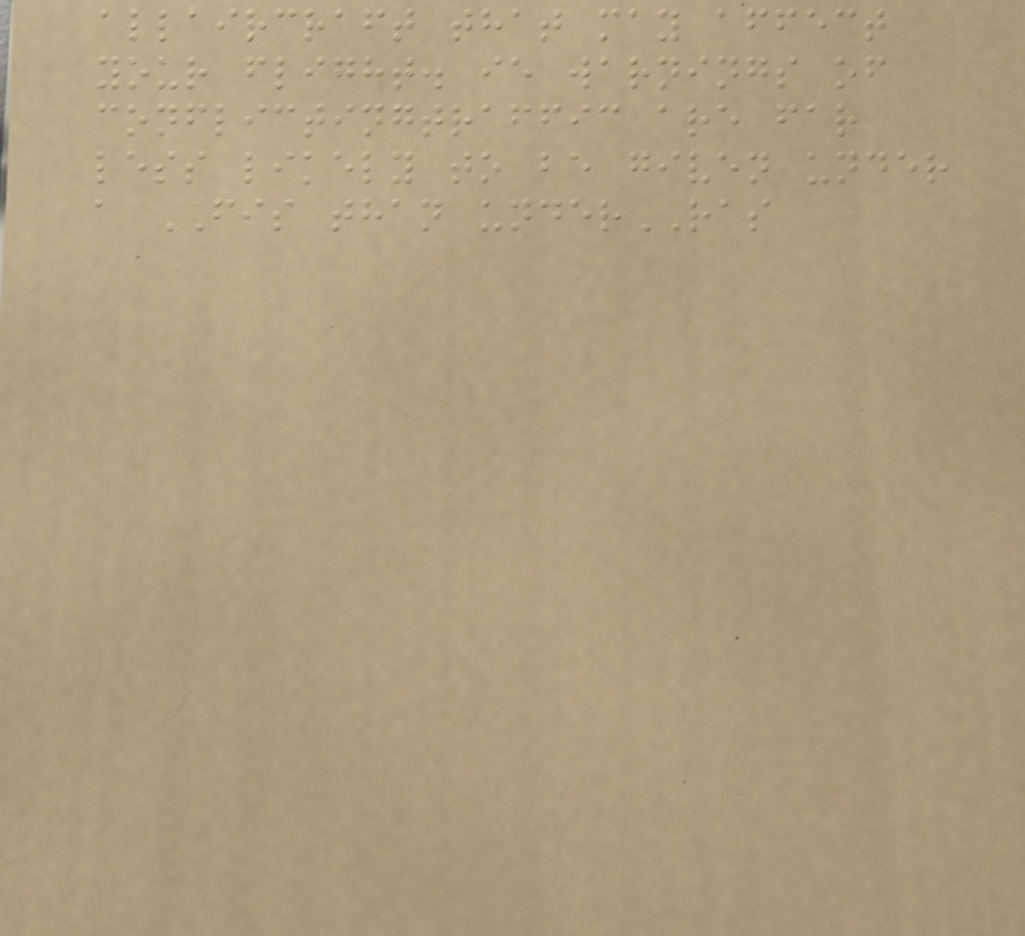allaircraft that may affect
your flight. ie warnings of
conflictingtraffic are far
less likely to be given under
a FIS than underRAS
